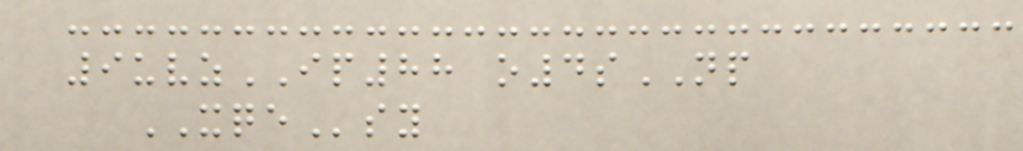9uvzIP88 o4sNP
XQEsy
